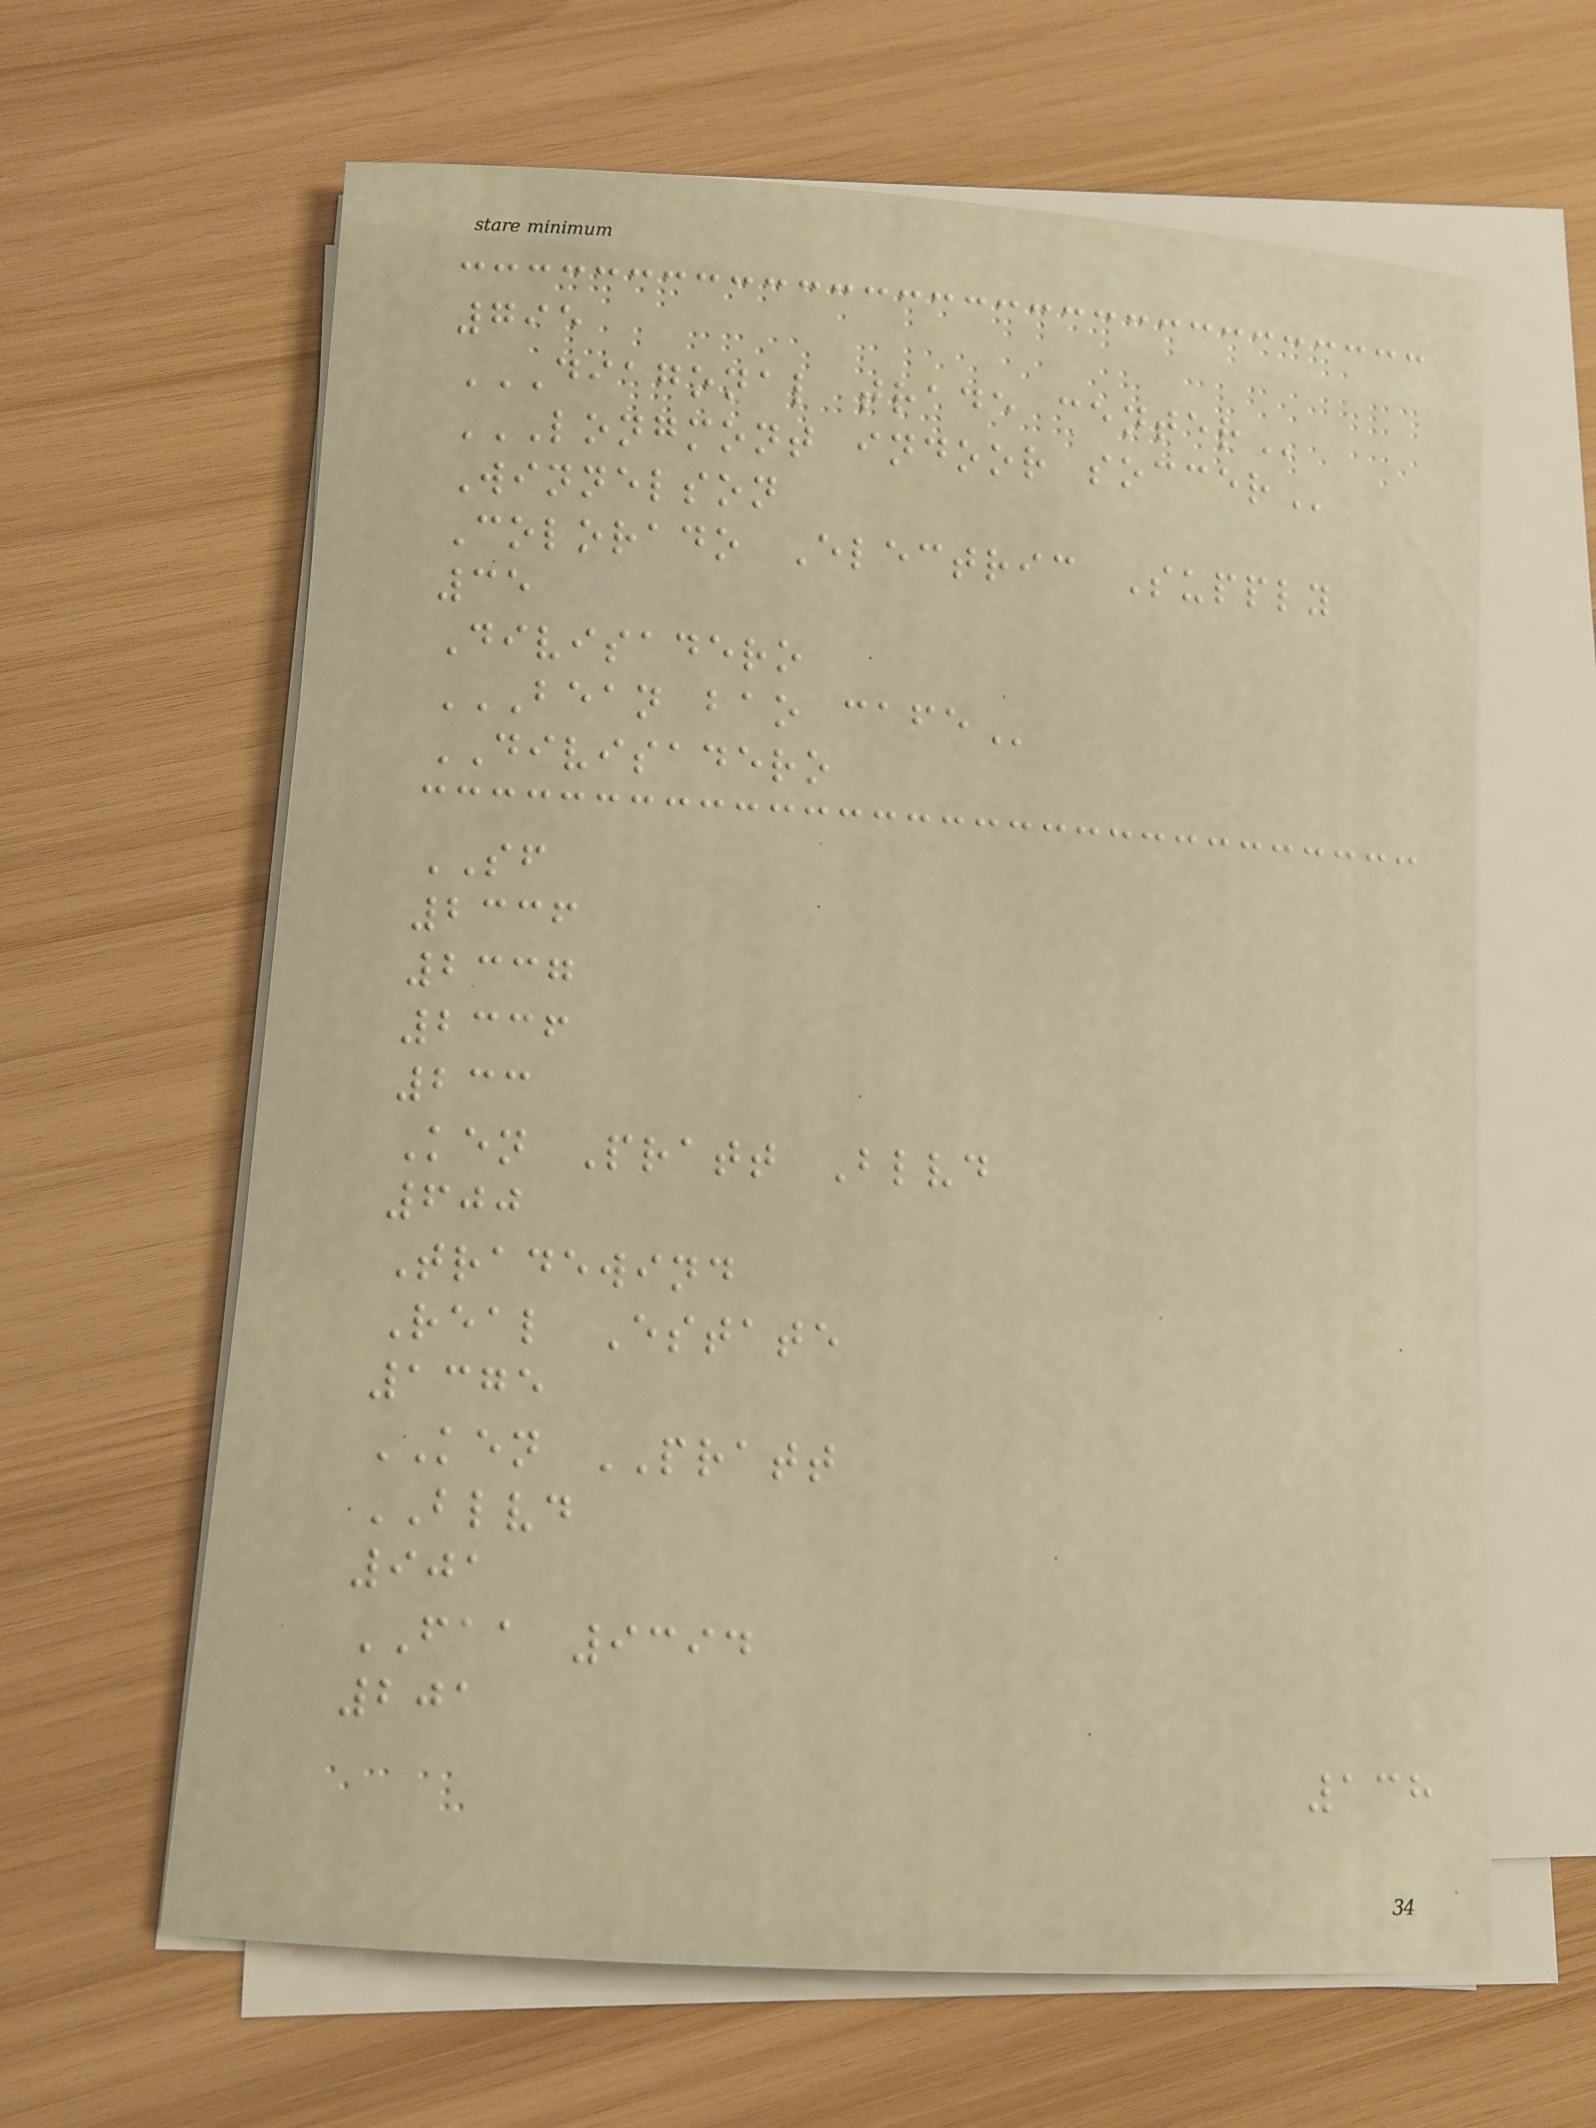795
DIAGONAL TRADE CENTER
LONGMONT INDOOR SOCCER
Winnelson
Colorado Electric Supply
35
Divisadero
BEAN BAO CAFE
DIVISADERO
SF
2336
2337
2336
233
Ken Pratt Blvd
600
Tradewind
Real Estate
1375
KEN PRATT
BLVD
901
FAA 9394
201
138
